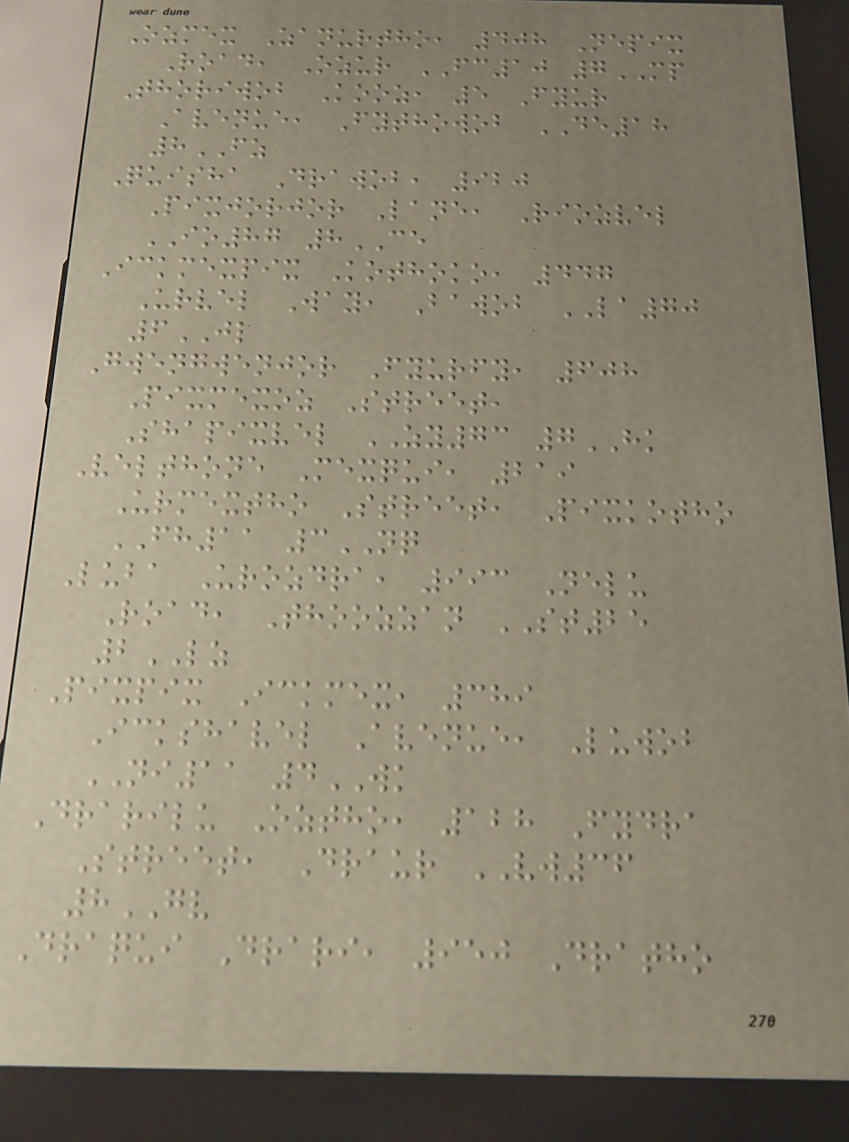Ozmex Zanurtho, 408 Nepix
Road, Ozur FC10 7MP
Thoriwob Kooz, 5 Fyur
Avenue, Fythowob DE18
8FZ
Quisha Drawob, 920
Pixjorjor Lane, Riozvel
IO87 8CE
Ickmexpix Kothoko, 447
Urvel Way, Bawob LA70
6JL
Gwengwenjor Fyurfy, 608
Pixmexoz Street,
Shapixvel ZY73 7HK
Velthone Mexqui, 219
Urmextho Street, Pixkotho
FH11 3NQ
Luba Urozdra, 993 Nelu
Road, Thoozzan ST25
2LZ
Pixpix Ickmex, 389
Ickshavel Avenue, Luwob
NI11 4WK
Drarilu Oztho, 128 Fydra
Street, Draur VW36
8GV
Draqui Drari, 950 Dratho
